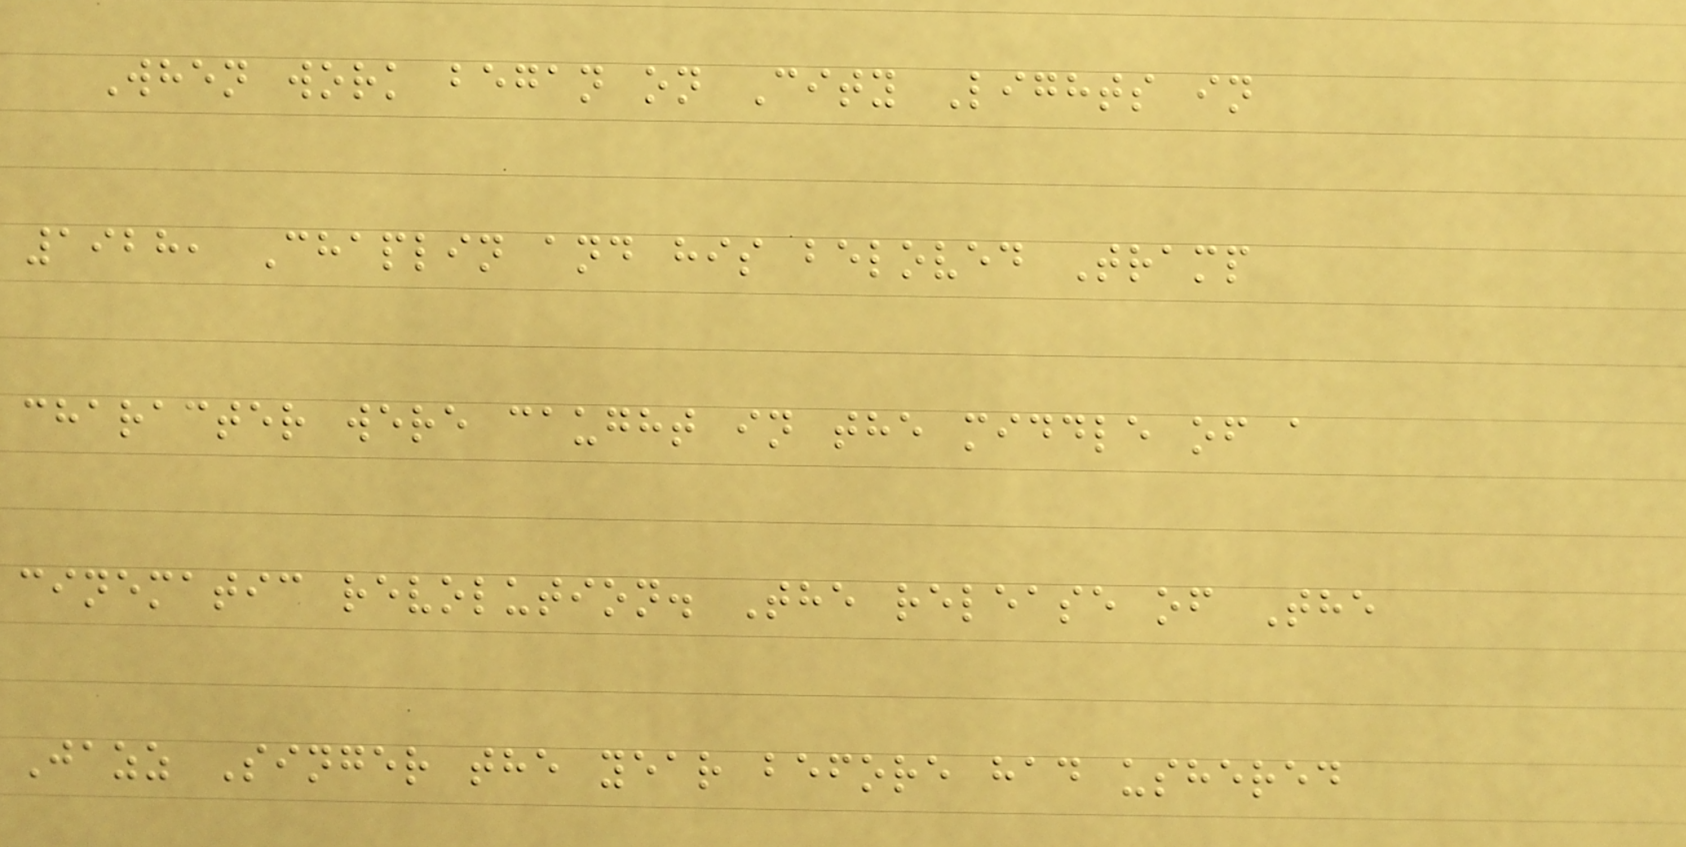When work began on City Lights in
1928, Chaplin and his beloved Tramp
character were caught in the middle of a
cinematic revolution. The release of The
Jazz Singer the year before had ushered
